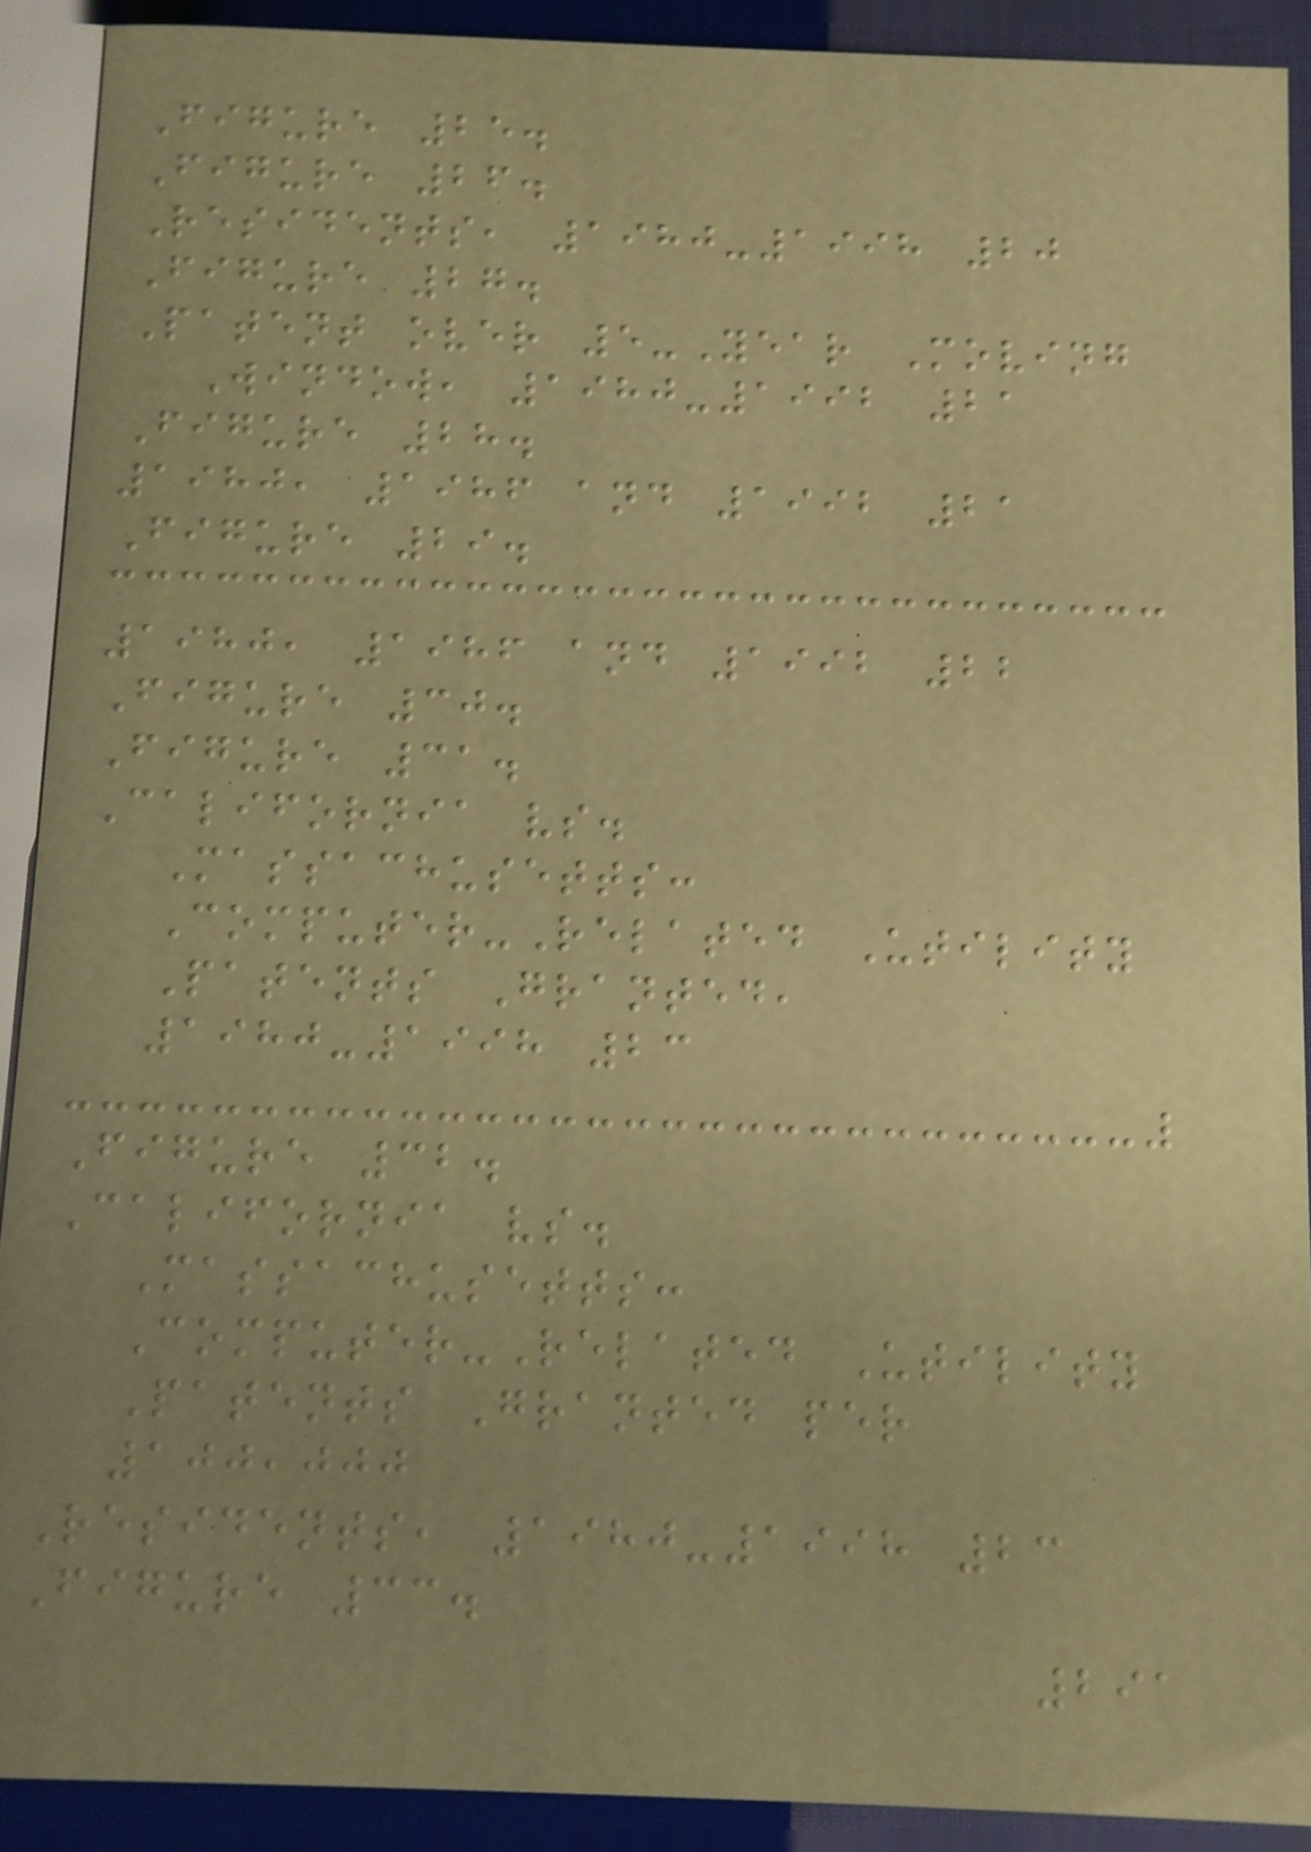Figure 25.
Figure 26.
Residents, 1980-1998 20
Figure 27.
Patent over 5-Year Moving
Window, 1980-1992 21
Figure 28.
1980, 1986 and 1992 21
Figure 29.
1980, 1986 and 1992 22
Figure 30.
Figure 31.
California vs.
Massachusetts:
Computer-Related Utility
Patents Granted,
1980-1998 23
Figure 32.
California vs.
Massachusetts:
Computer-Related Utility
Patents Granted per
100,000
Residents, 1980-1998 23
Figure 33.
291
